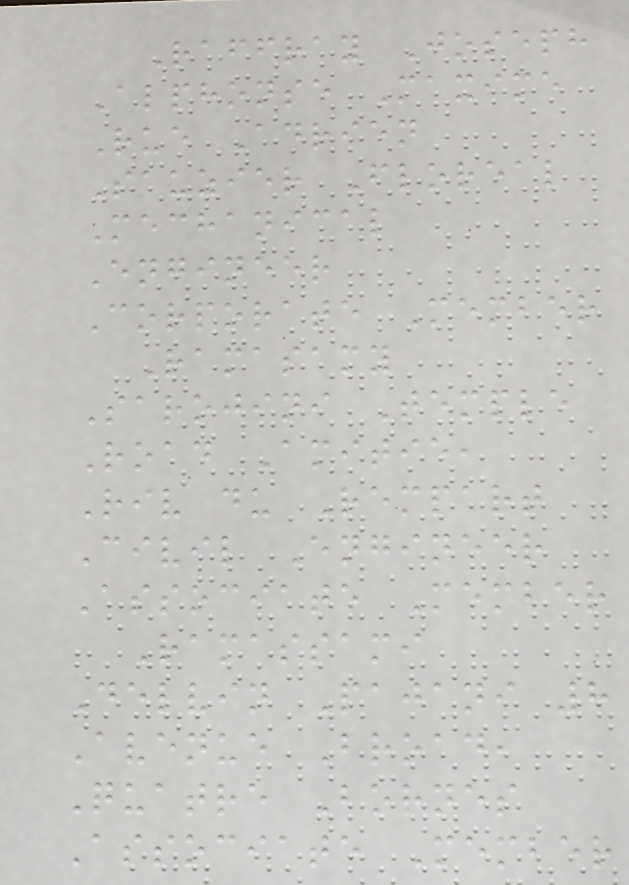Raffray Joseph
Alphonse Maxime
Rue Adrien
Sauzier Floreal
Mechanical
Engineer
Corporate Member
Ramasamy
Sarojini Temple
Road Amitie,
Riv du Rempart
Civil Engineer
Associate Member
Ramassami
Delvin Pajani 8
Avenue Broad,
Quatre Bornes
Associate Member
